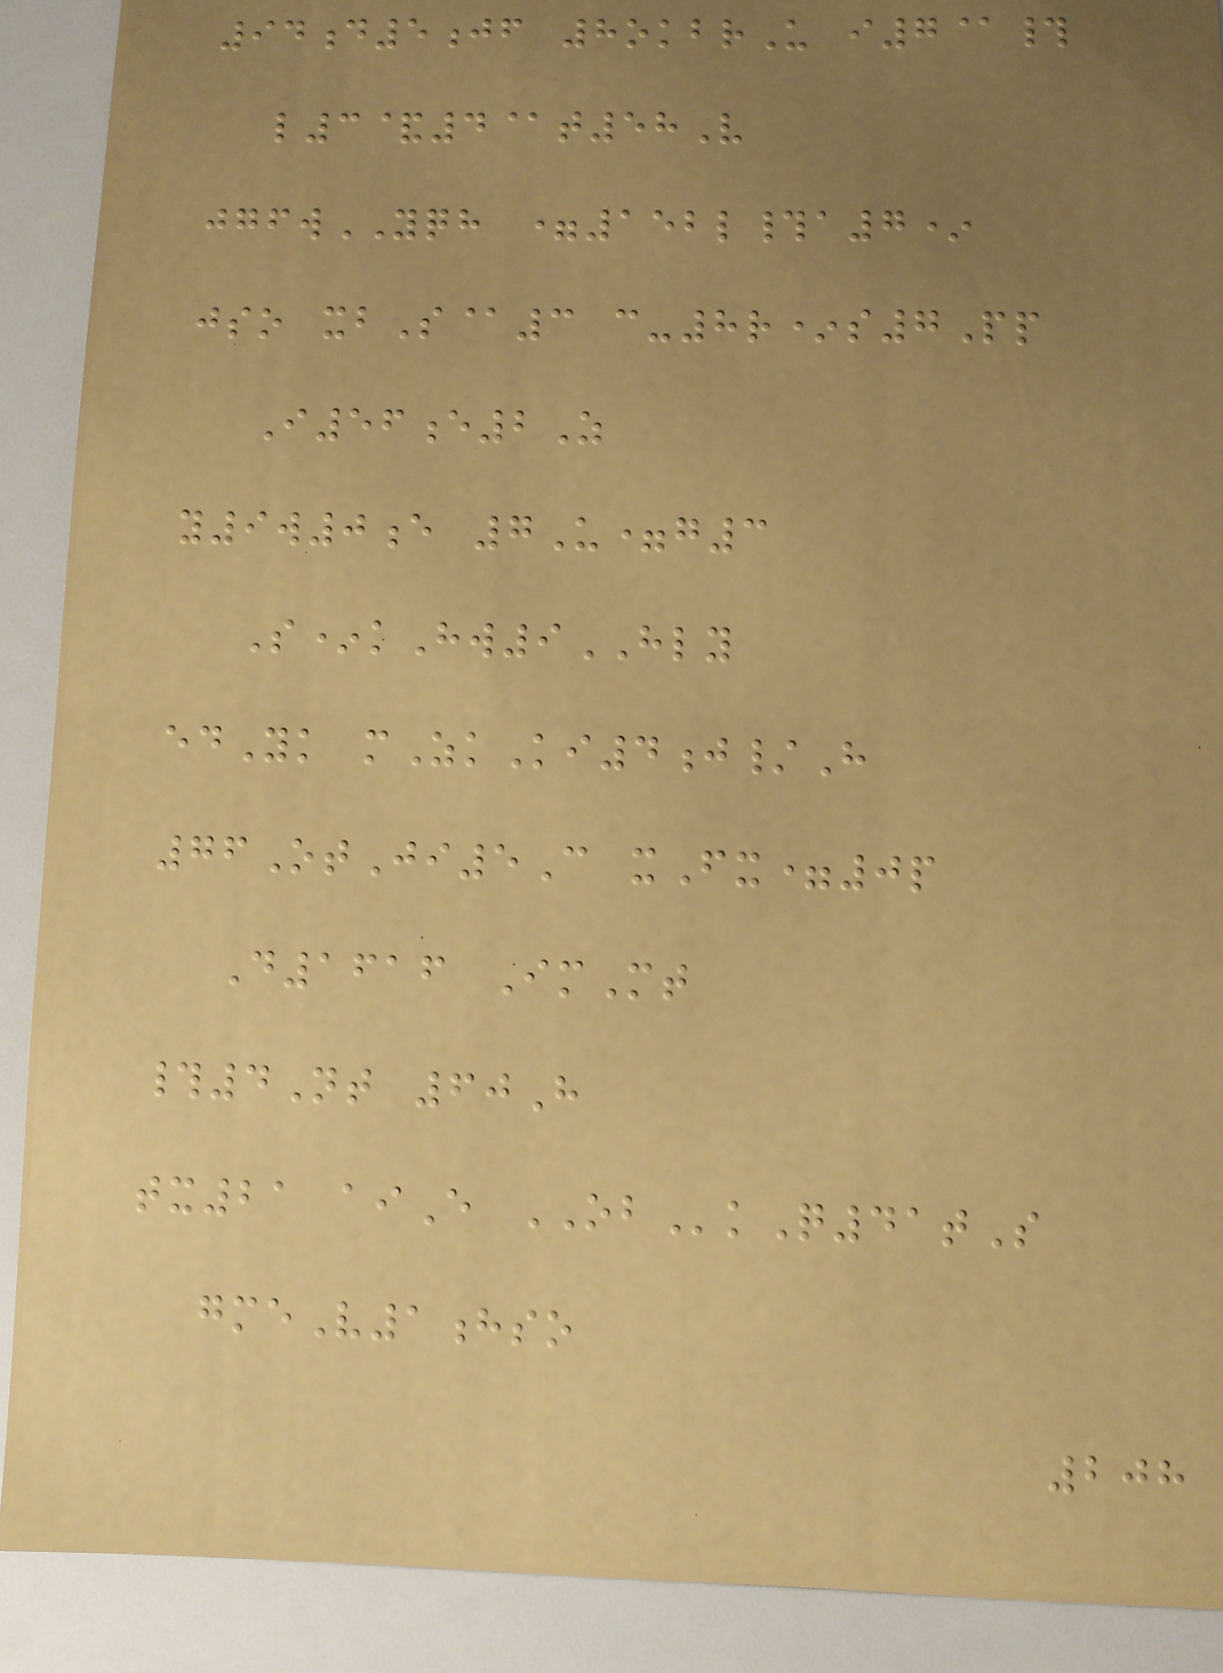94d5jf 8okbrU i7@#
l3&4@t58V
jgfwYQH =152l#a7*
jso xbS@3 c-8r*s7Pp
I56e2Z
y9w0e 7U=g3
S*kHw9HLY
edYk mZkKi4j/H
76OtJi5C xFx=0p
D1616 ImMt
#4Nt 60H
tx21 aiE OBkQ41tS
gmeV1hso
208
